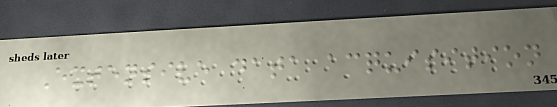Extensive data acquisition
